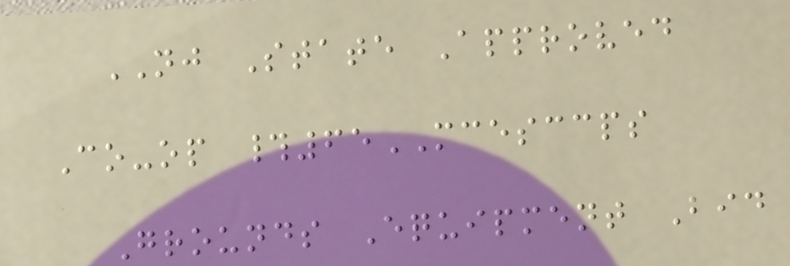NJ State Approved
Co-op #65MCESCCPS
Grounds Equipment Bid
